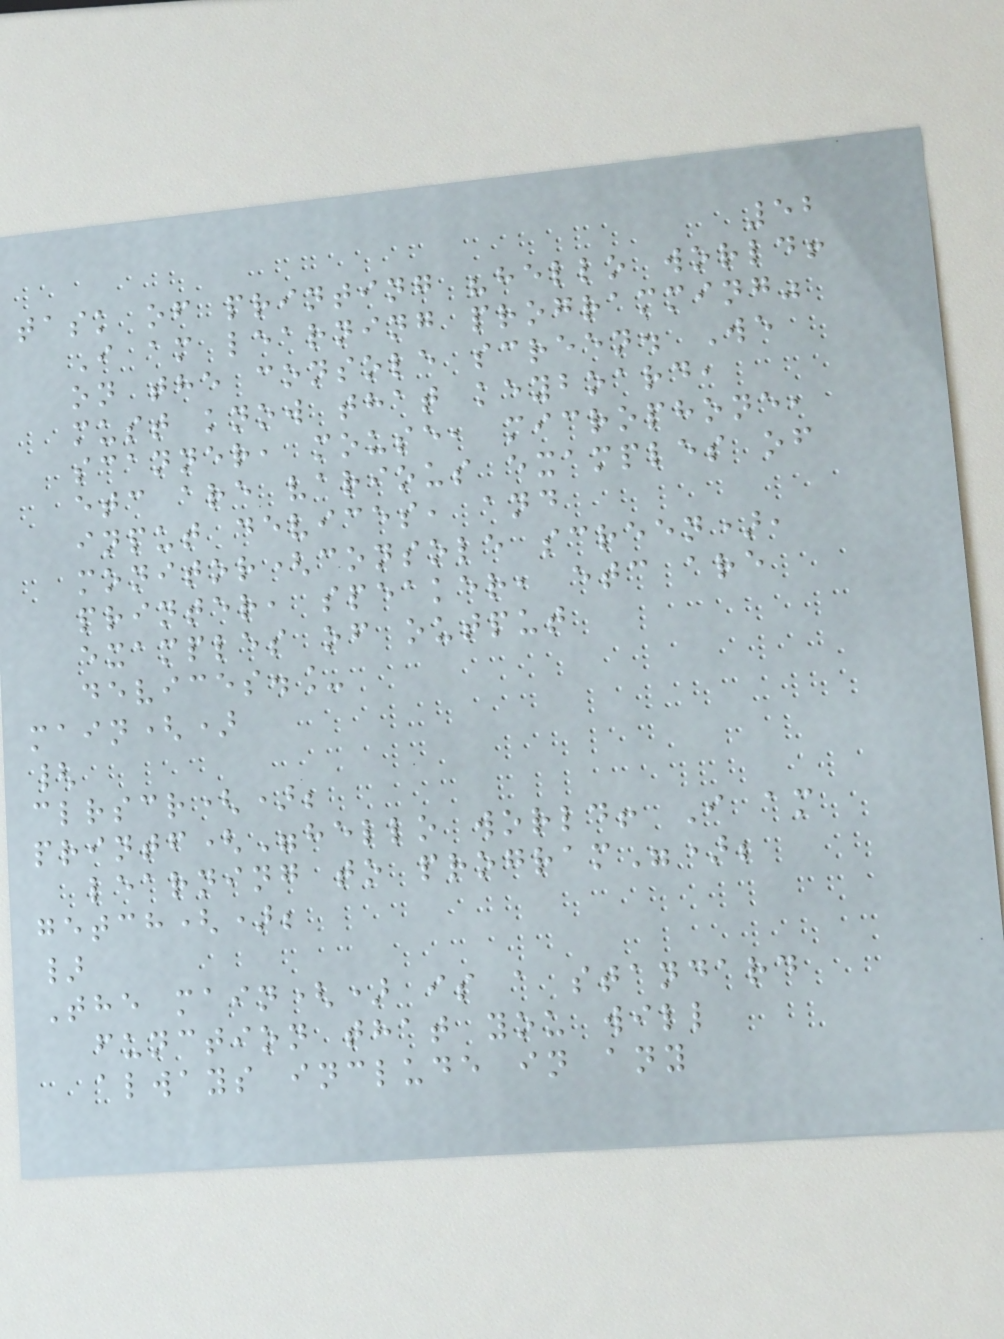52
task of printing "hello world!
I am learning programming"
on the console screen. We
must know that keyboard,
scanner, mouse, microphone,
etc are various examples of
input devices, and
monitor(console screen),
printer, speaker, etc are
examples of output
devices._
main()
{
clrscr();
printf("hello world! I am
learning to program");
getch();
}
The main() is a standard
function that you will
always include in any
